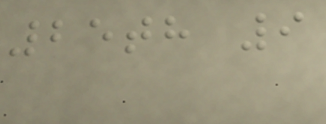25th 9
